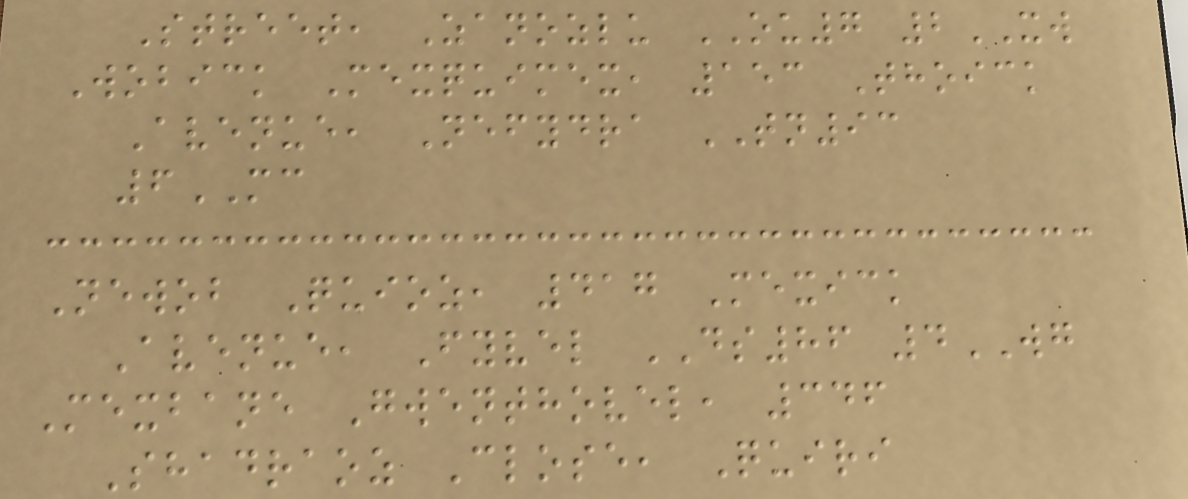Street, Zanozlu OU7 2XW
Wobick Mexquimex, 153 Thoick
Avenue, Nefydra TN93
6MC
Newob Quioz, 417 Mexick
Avenue, Fyvel DS86 4WG
Mexbane Gwenthovel, 346
Shadraoz Close, Quiri
